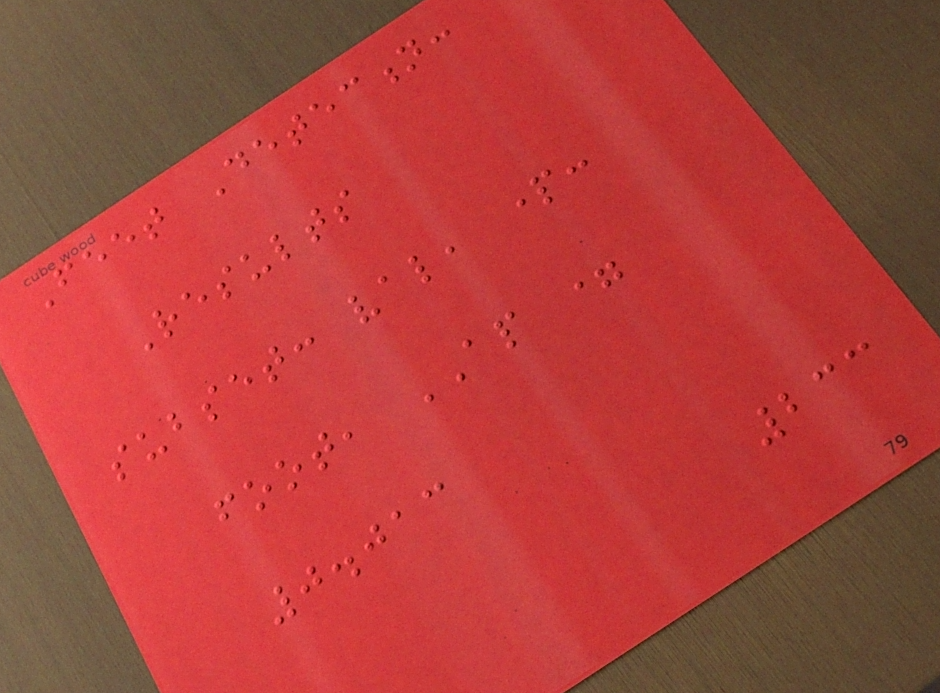Feet Detection:
Results
subset: val, part:
foot, AP =
0.013
233
